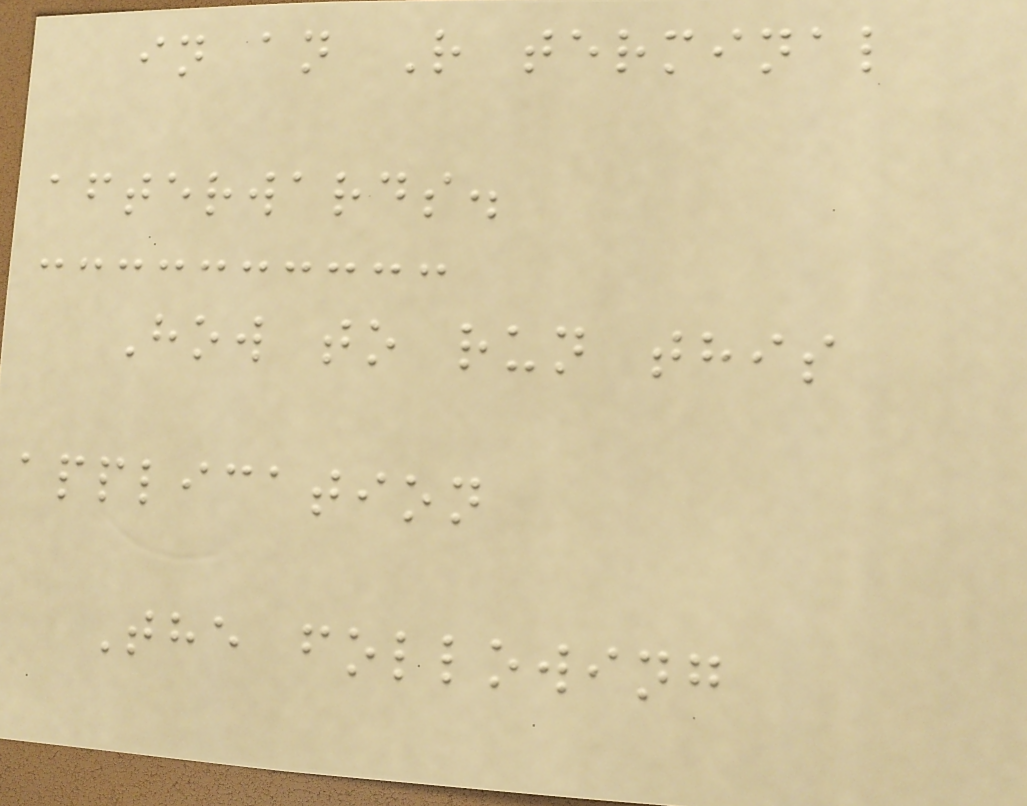in an R terminal
afterwards.
How to run this
application
The following
